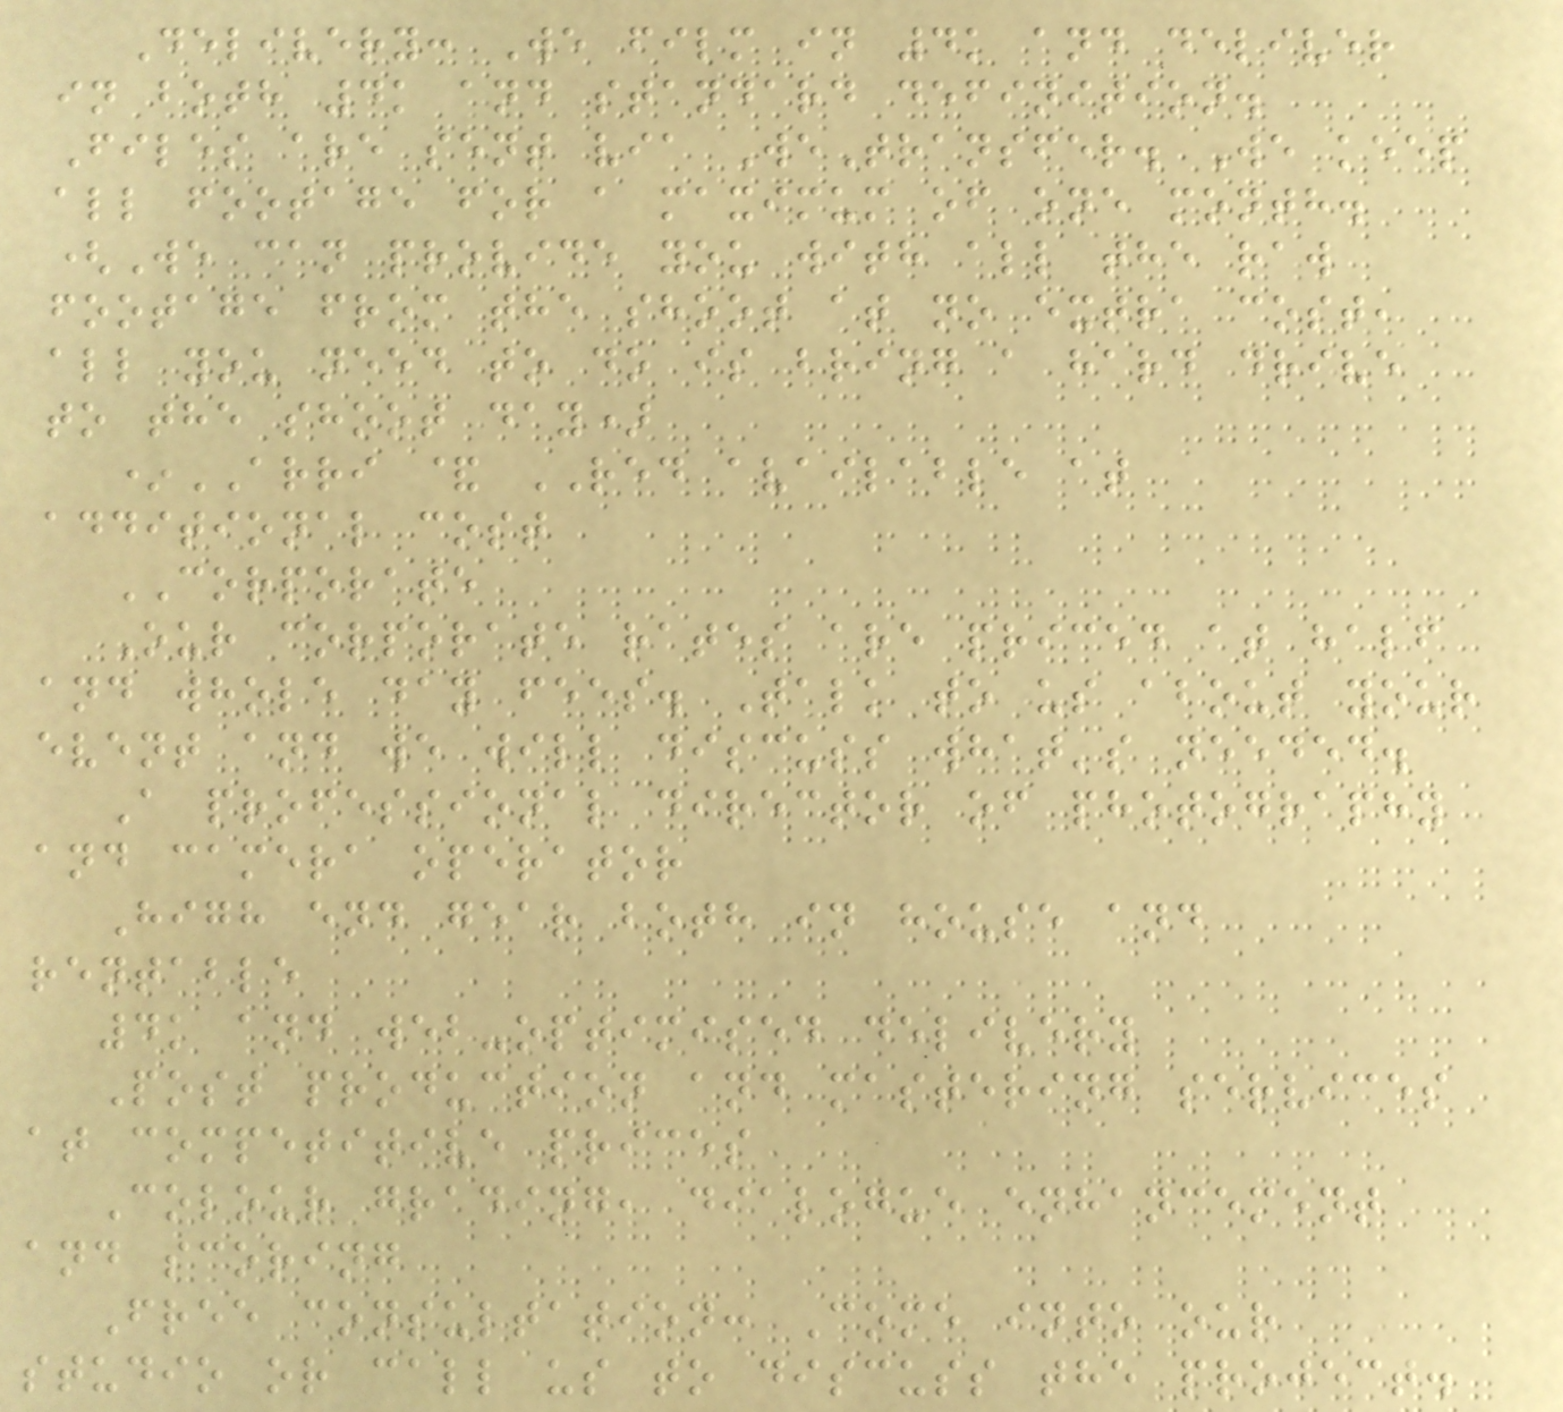Delivery: We film in 4k and deliver
in both 4k and standard definition.
Files are sent via WeTransfer. We keep
all footage for a maximum of one month.
(We can provide you with all the raw
footage from the shoot at no extra cost,
all you need to do is bring a hard drive
to the shoot day)
*ARRI & RED available at
additional cost
CORPORATE
Our corporate rates are priced at half
and whole day fees. Talk to us about your
event and we will discuss what's needed.
A professional director of photography
and camera operator
High end gear both in house and
rentable
4k and web-optimised delivery
Post production and mastering services
at competitive prices
Colour grading, dialogue enhancement
and scoring
Free consultation: Come into our
studio or call us to discuss the project.
